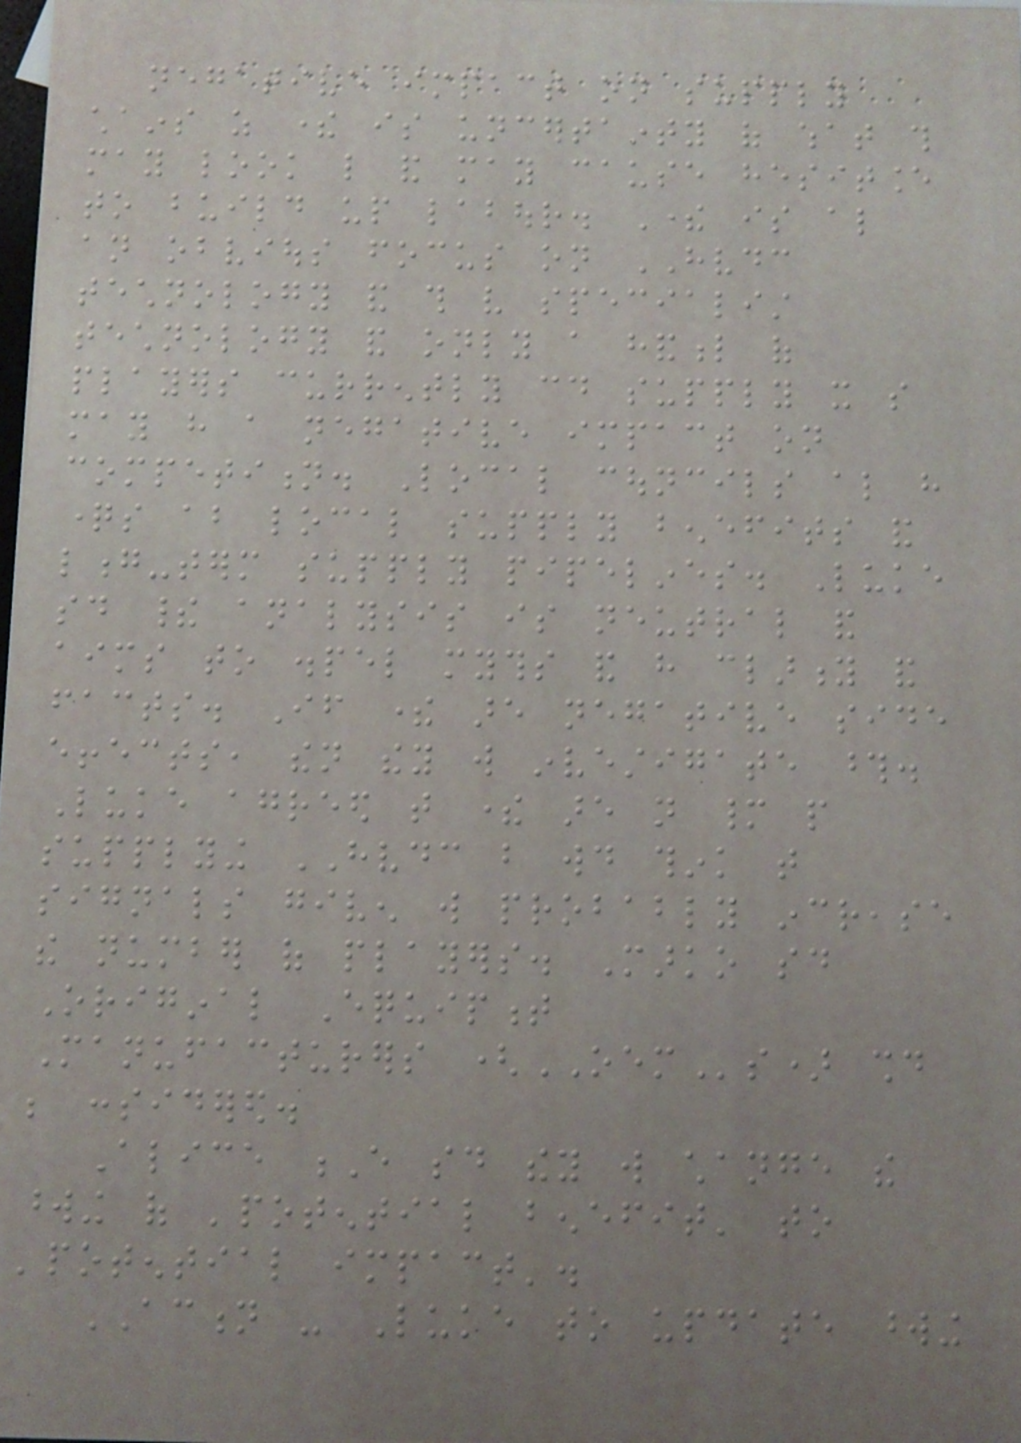negative impact on supply
chains as there is uncertainty of what this
may look like and may cause hesitance
to build up labour. There is also
an obvious focus on HVDC
technology and this very specialist
technology and only a handful of
players currently could supply it so
may have a negative impact on
competition. Local councils also have
questions about local supply benefits and
long-term supply pipelines. Luke
said their analysis is neutral and
aims to dispel myths and have clarity and
facts. If there are negative side
effects, then they will investigate those.
Luke agreed that there are not many people
supplying HVDC but would think that
signals given will probably increase
the number of players. Marko said
Original Equipment
Manufacturers (OEMs) should
be considered.
Alice E said they will change the
wording of 'potential benefit' to
'potential impact'.
ACTION - Luke to update wording
